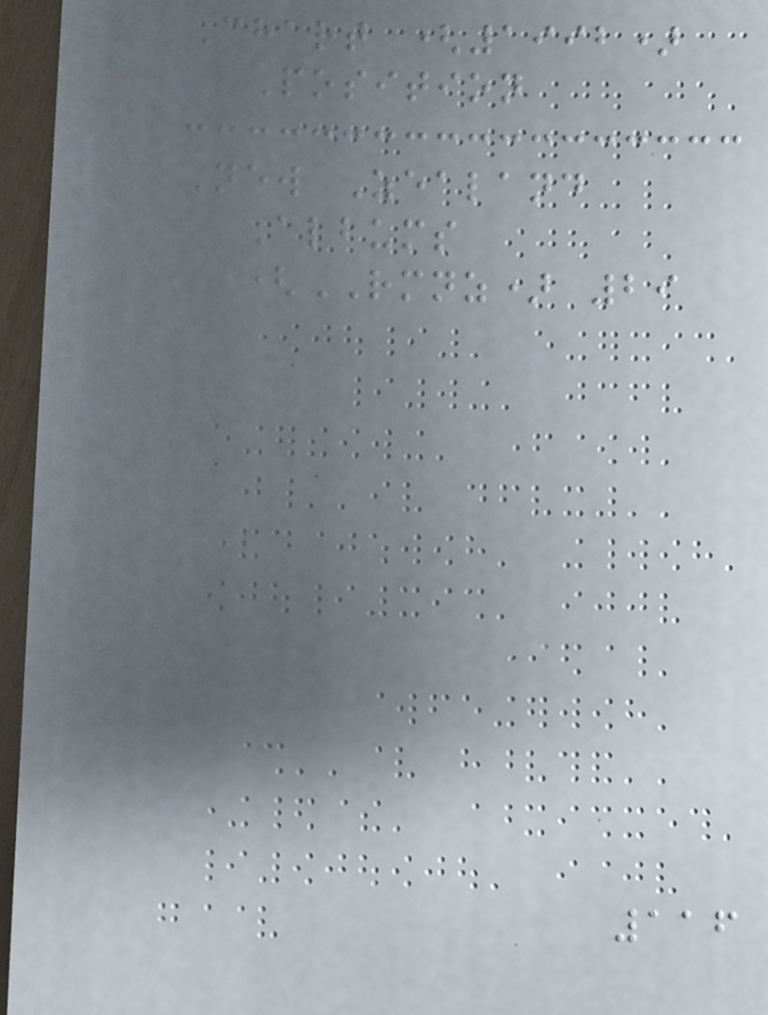Chart (1992)
Position
New Zealand
Albums
(RMNZ) 29
116
